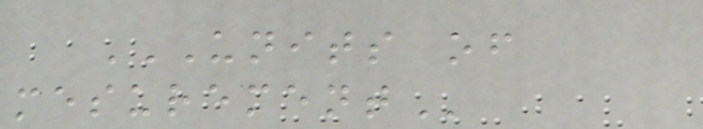UNITS OF
MESUREMENT
